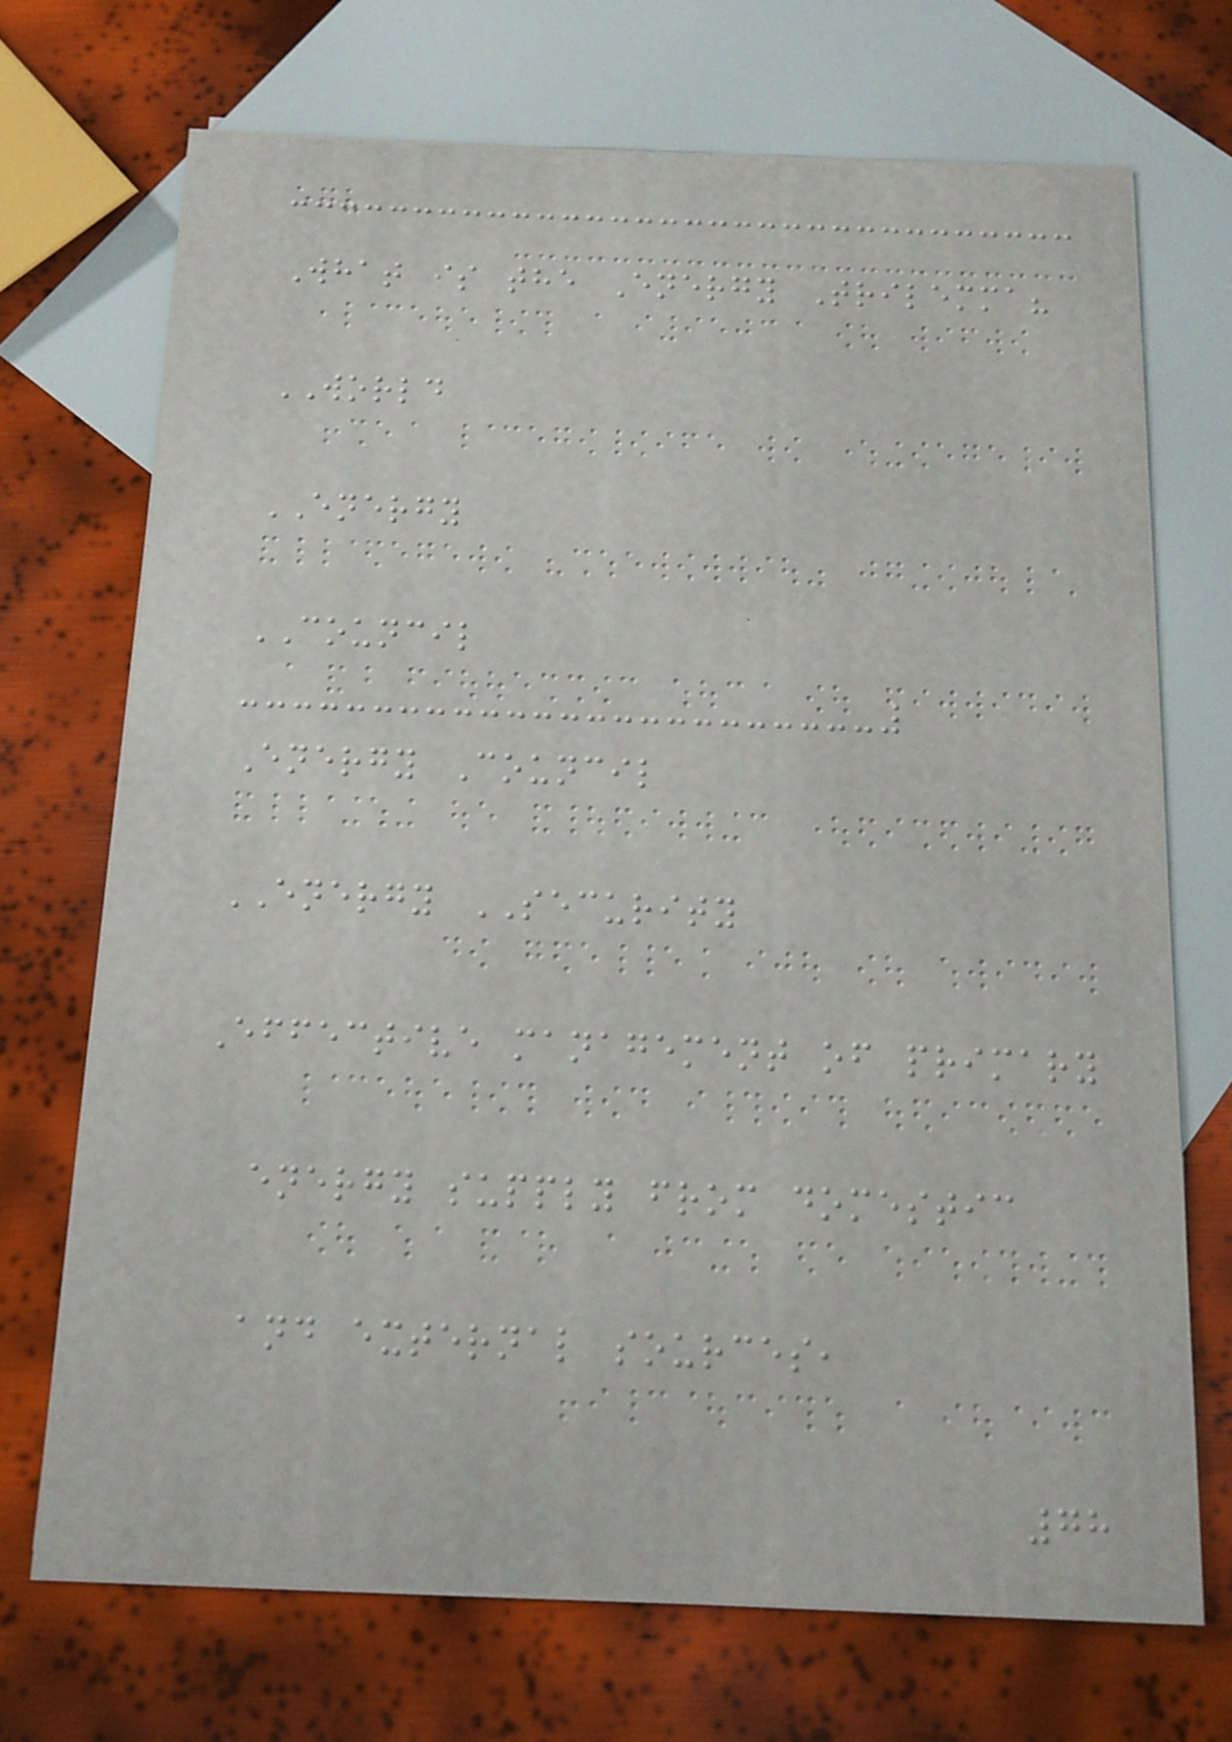What is the Energy Trilemma?
WORLD
ENERGY
COUNCIL
Energy Council
ENERGY SECURITY
Effective management of primary
energy supply from domestic
and external sources,
78
